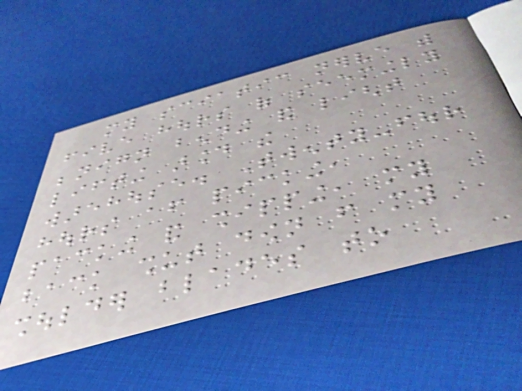my sciatic nerve with
five hours of seemingly
benign bending and light
lifting around the
warehouse. Twenty-four
hours after picking,
packing and shipping, my
back shut down from my
shoulder blades to
